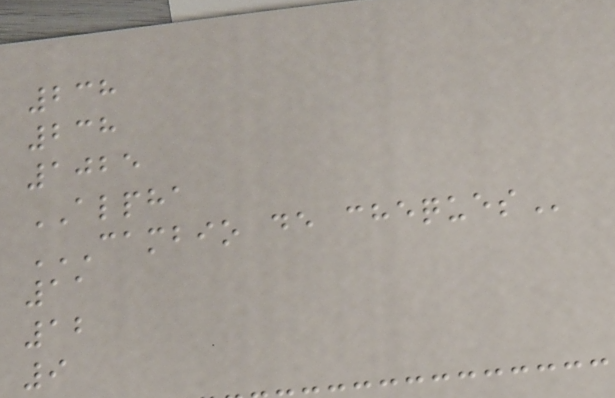238
238
1025
ALPHA
CAMBIO DE CHEQUES
11
12
9
